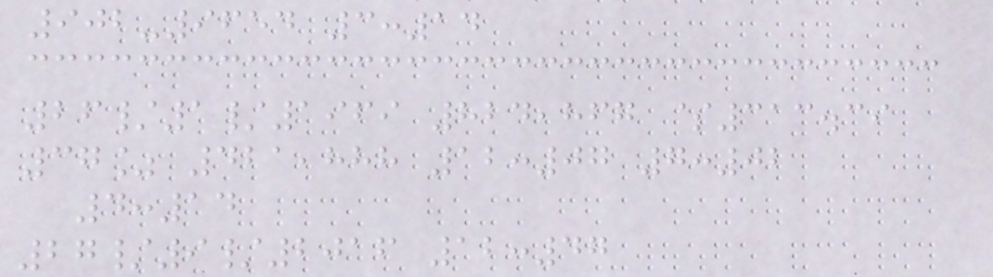902-9654 3:14
26/1/1969 824,867 $313.39
37% 421,888 12:07 7:02
4:14
27/9/2016 12:47
